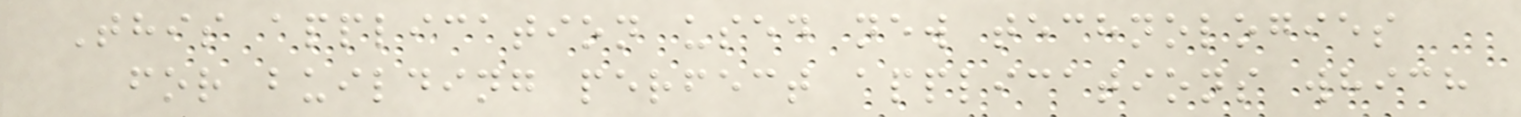This application used new technologies
for building perfect applications which
